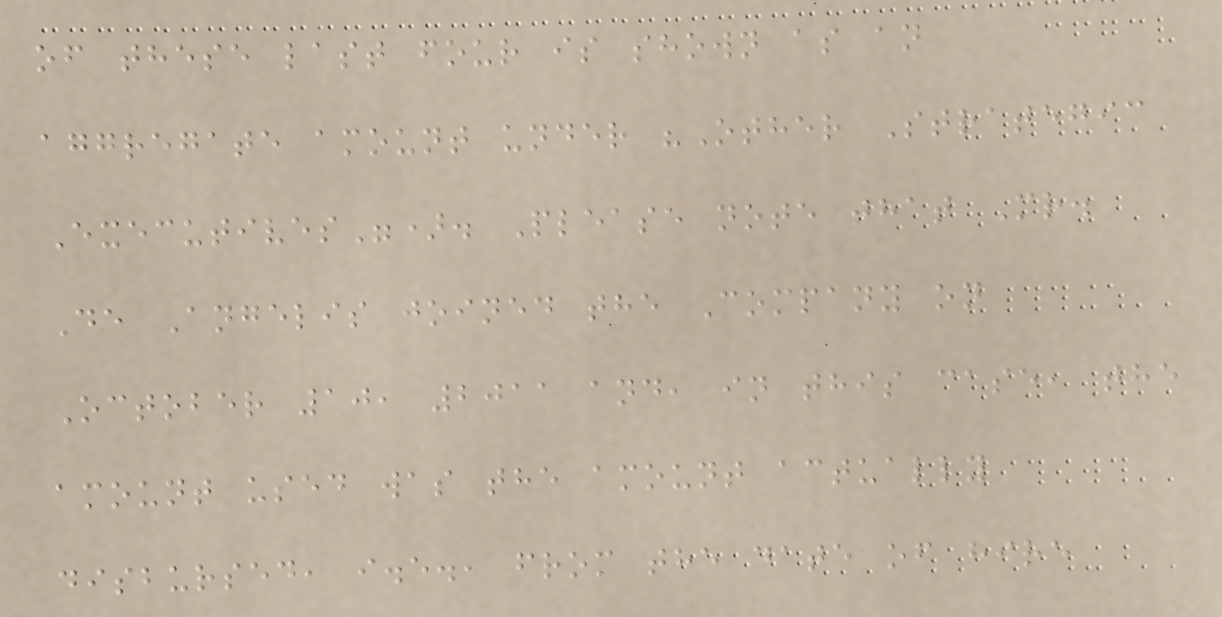of these last four is shown as an
aggregate amount under "Other Strategic
Executives"). Please note that Mr.
De Angelis joined the Company on
October 10, 2011 and, in this case, the
amount used was the amount actually
disbursed, i.e., from the date of hire
